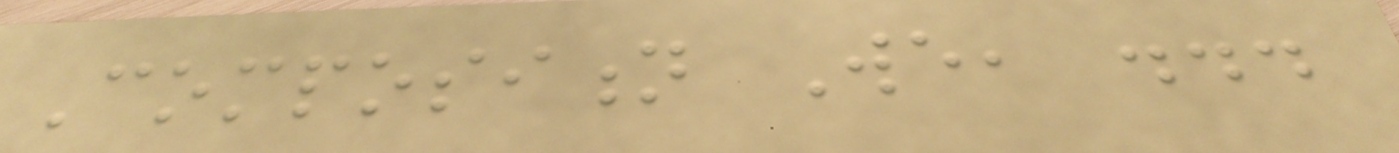Composition We, ...
